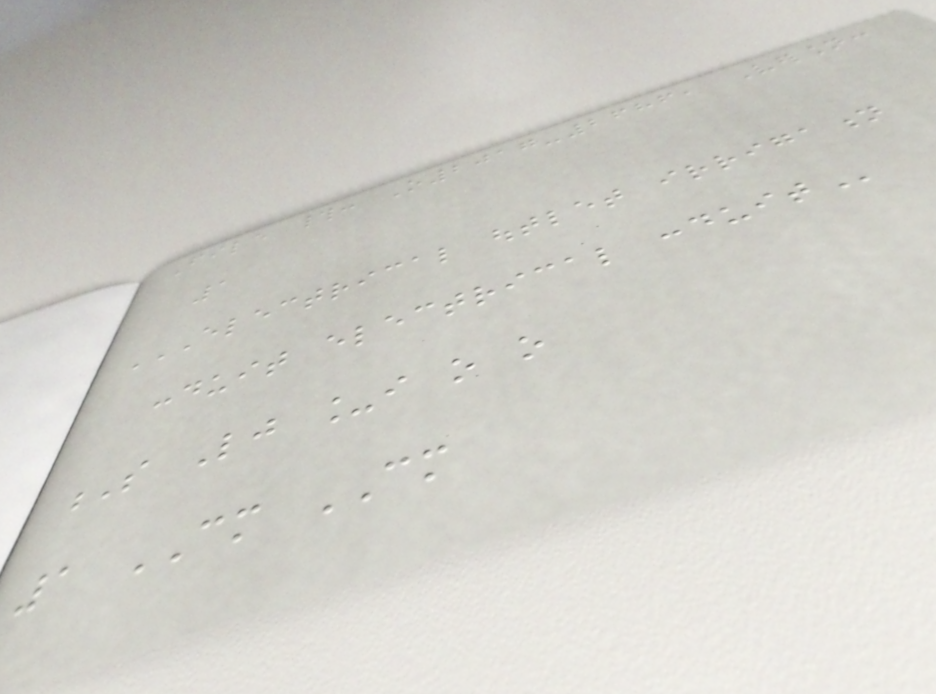File #: O2017-2686, Version:
1
ELECTRICAL OUTLET IRRIGATION
CONDUIT ELECTRICAL CONDUIT
S Lj _i o o
1 CM CM
